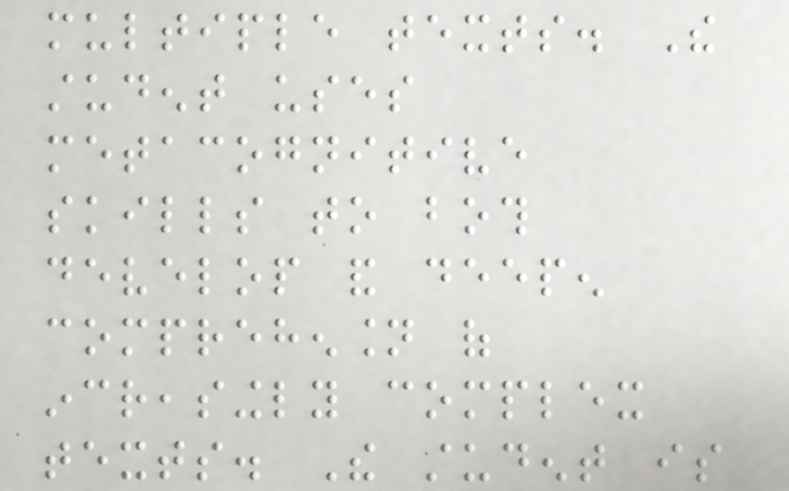multiple texts. The
student uses
metacognitive
skills to both
develop and deepen
comprehension of
increasingly complex
texts. The student is
